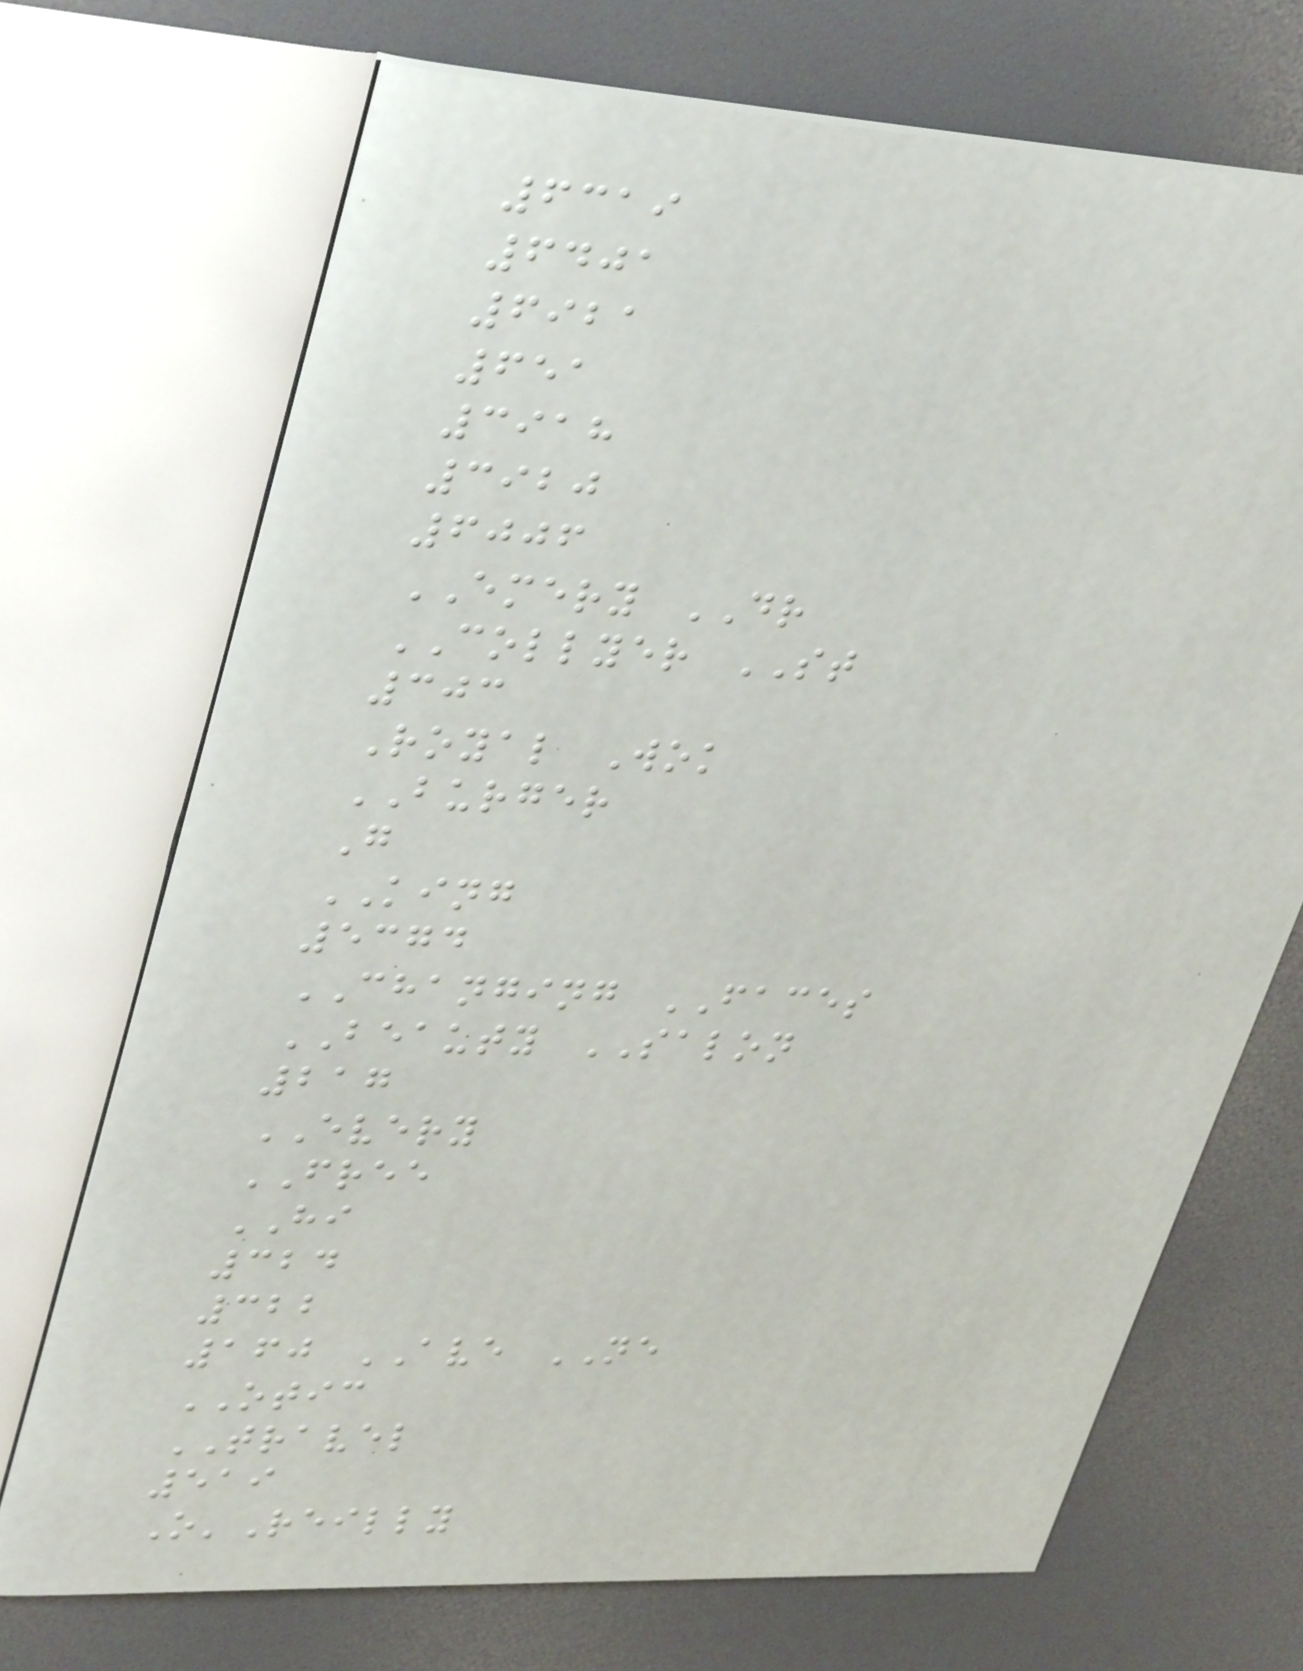6319
6401
6921
651
3918
3920
6006
EMERY DR
COLLYER ST
303
Royal Wok
BURGER
G
KING
5374
CHANGING FACES
BEAUTY SALON
217
EVERY
FREE
HI
324
322
160 AVE NE
OTIC
TRAVEL
519
O'Reilly
